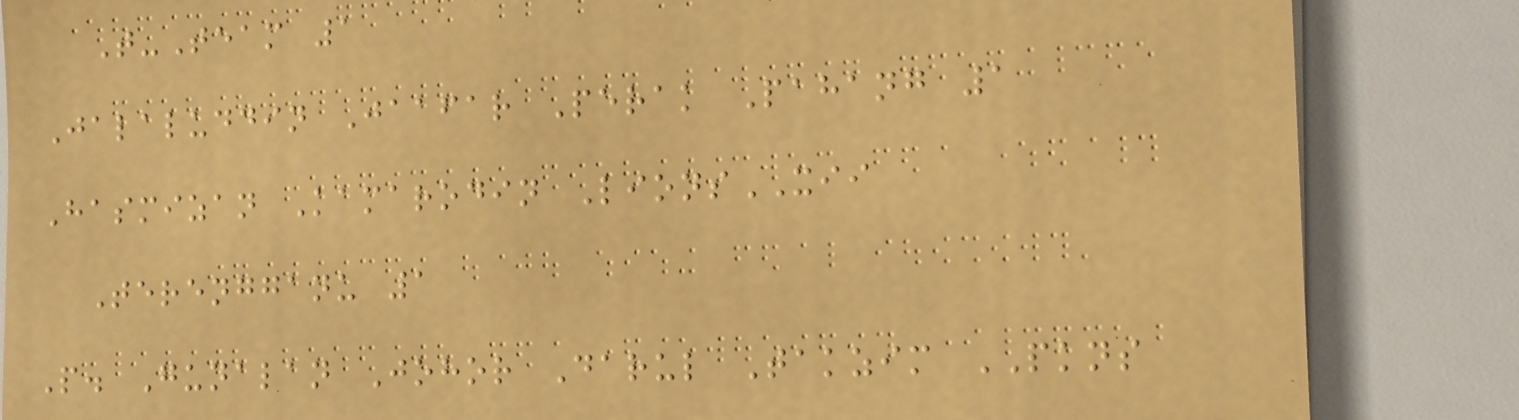T-Team 1
Jalaluddin Jaafar Perak Pahang 1
Hasmizan Kamarodin LionsXII
Terengganu 1
P. Gunalan Johor Darul Takzim PKNS
